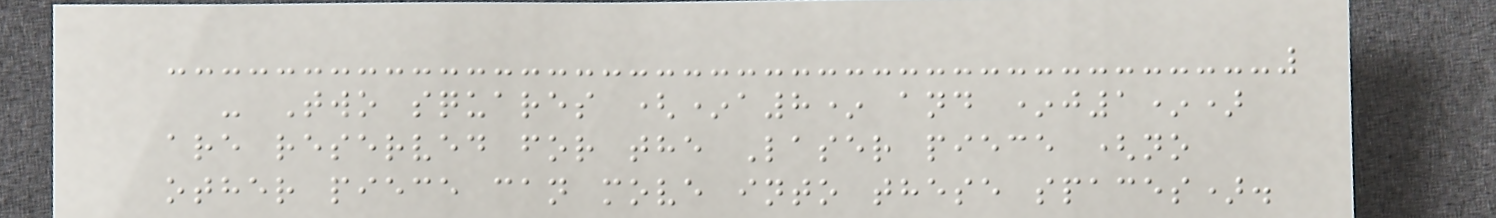- Two squares (*a8* and *j1*)
are reserved for the Laser piece (no
other piece can move into these spaces).
